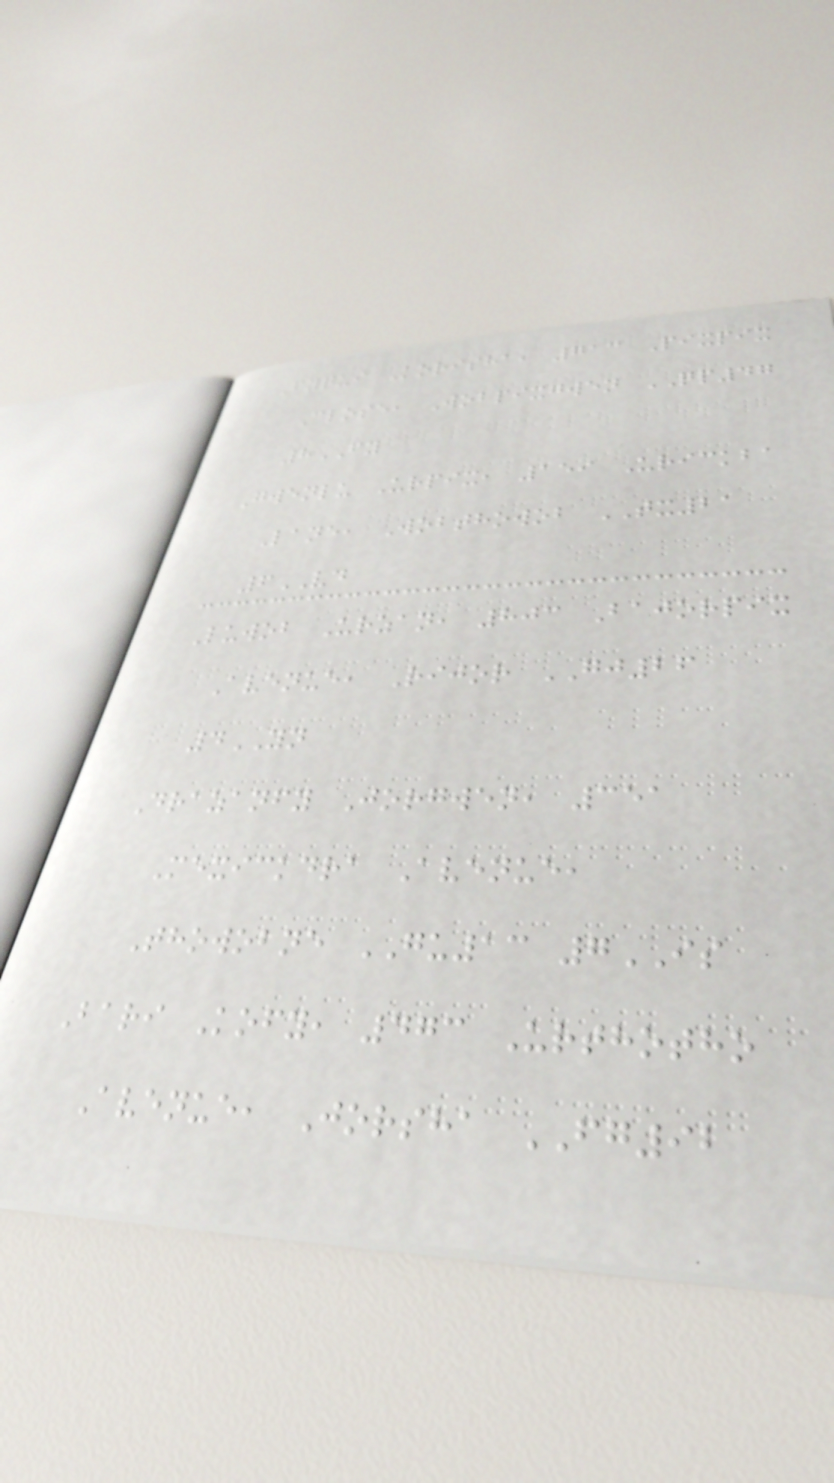Fyqui Korisha, 713 Pixpix
Close, Wobpixgwen QP47
8FY
Gwenlu Urpix, 159 Urickba
Lane, Wobthowob TX21
6VD
Luwob Urzan, 803 Bajorpix
Avenue, Rijor GJ26
4YN
Drazanfy Jorgwen, 351
Mexickdra Avenue,
Thowobne GU13 7IS
Bari Kofy, 473 Urthotho
Avenue, Jorsha FG92
